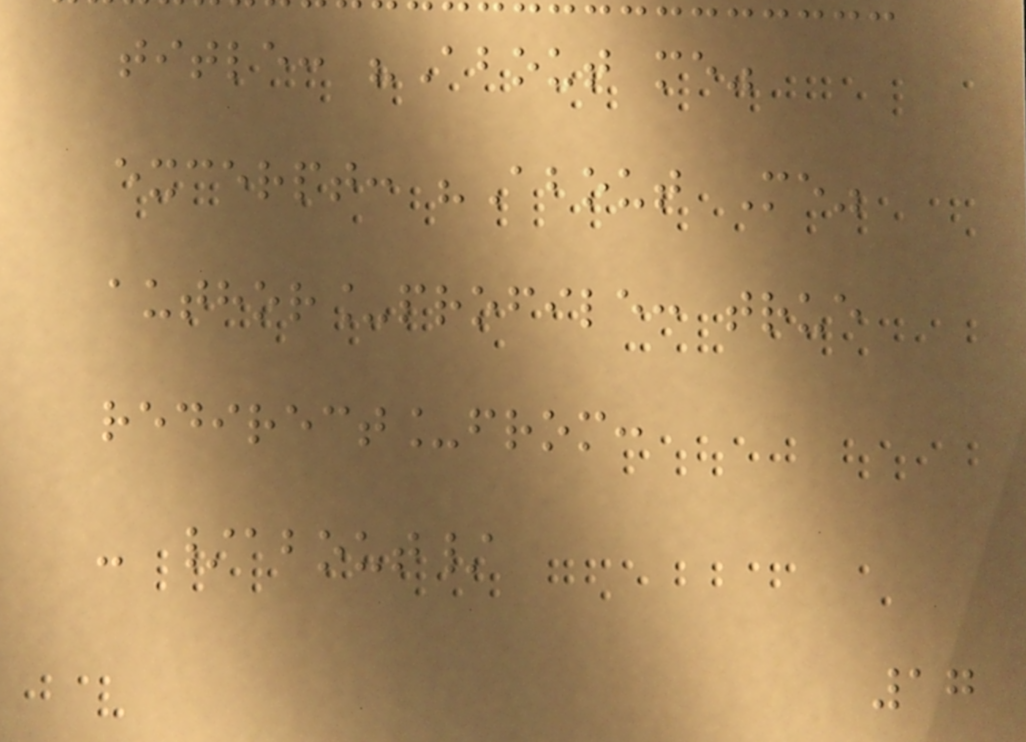title: "About me"
excerpt: "About Me"
author_profile: true
redirect_from:
- /about/
17
